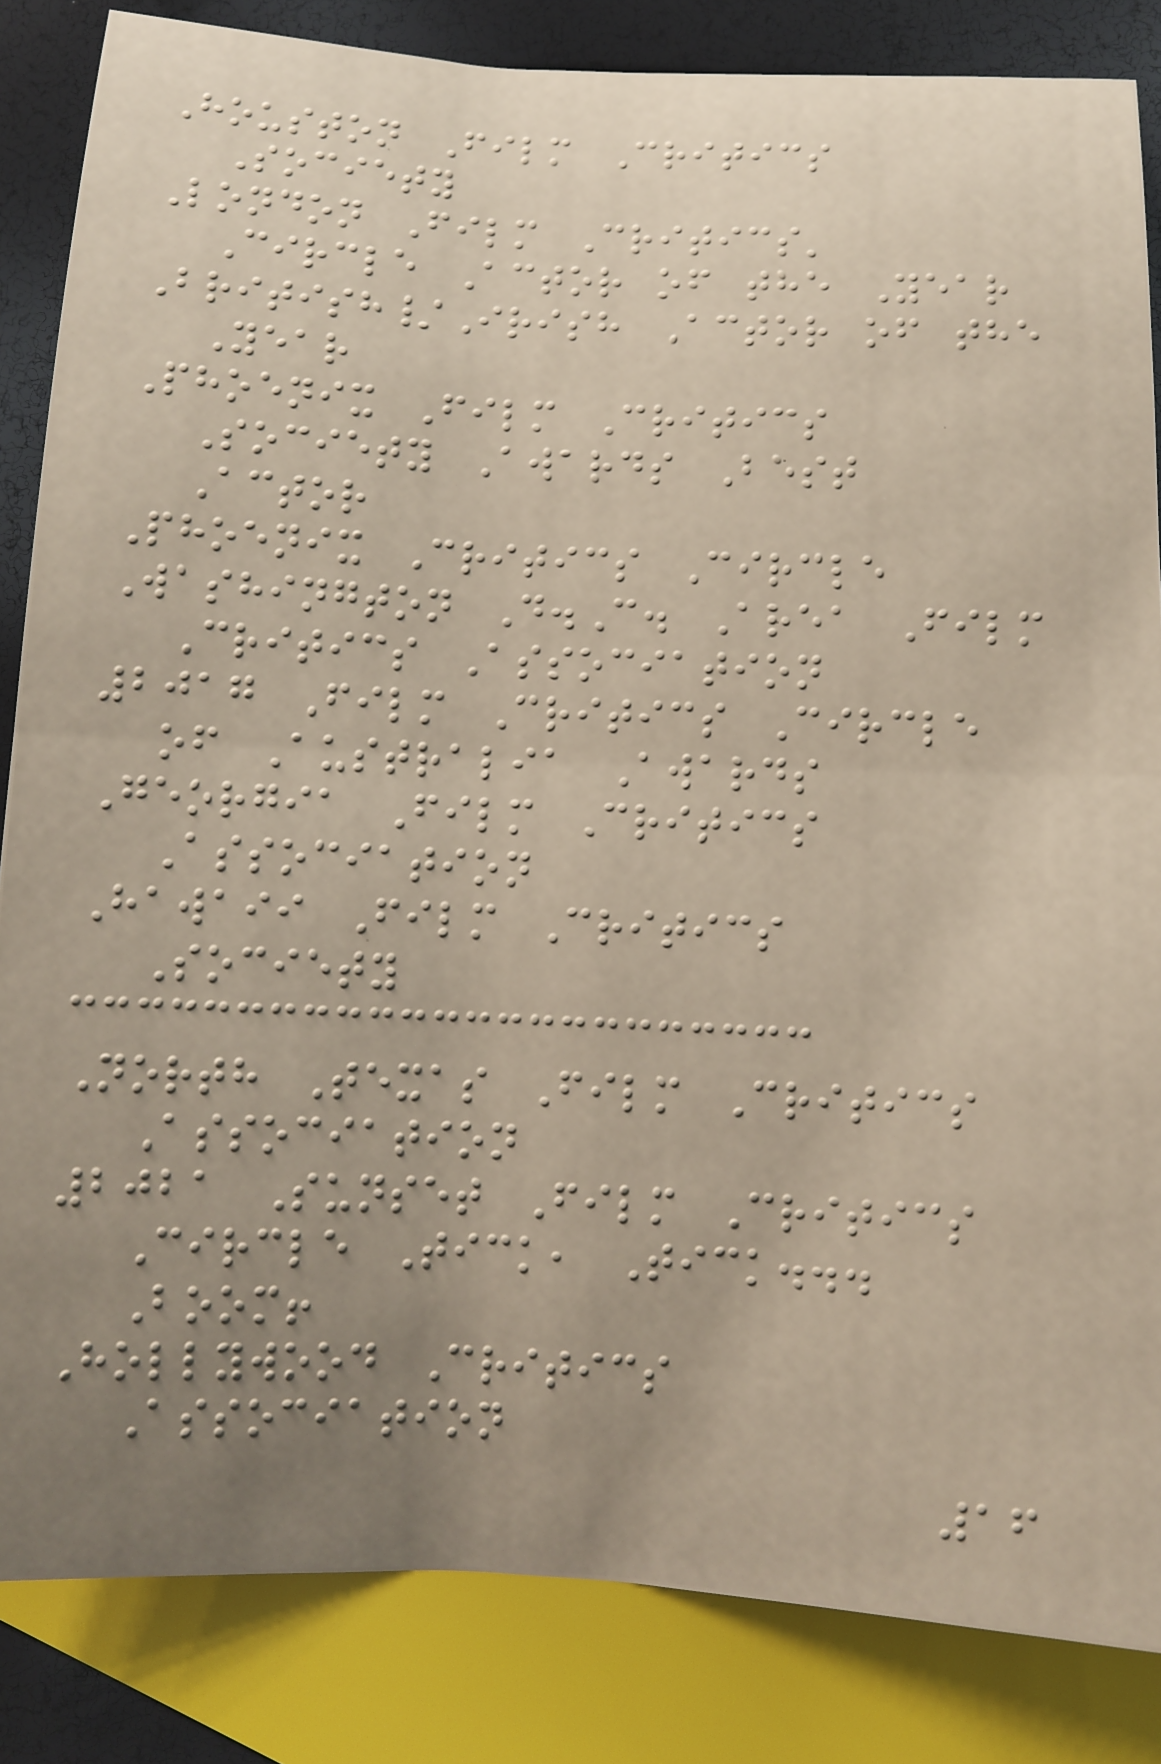Houston Film Critics
Society
London Film Critics'
Circle Actor of the Year
British/Irish Actor of the
Year
Phoenix Film Critics
Society Awards Best
Actor
Phoenix Critics Circle
Washington D.C. Area Film
Critics Association
2017 Film Critics Circle
of Australia Awards
Georgia Film Critics
Association
Hawaii Film Critics
Society
North Texas Film Critics
Association
2021 Sunset Film Critics
Circle Tick, Tick...
Boom!
Hollywood Critics
Association
16
